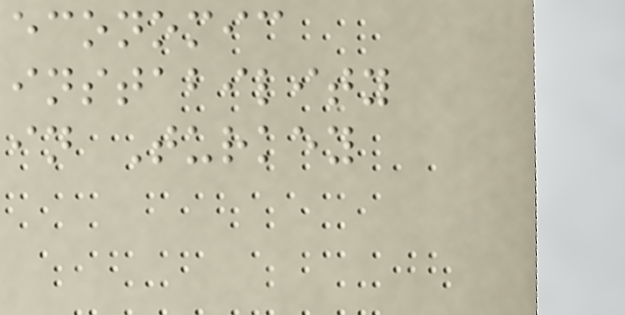economic
instability
in Turkey
